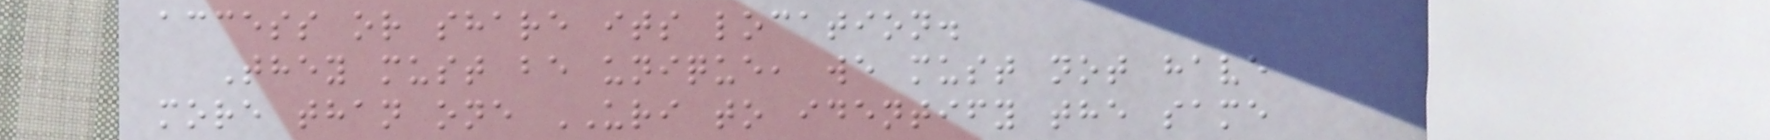access or share its location.
They must be unique, we must not have
more than one URI to identify the same
